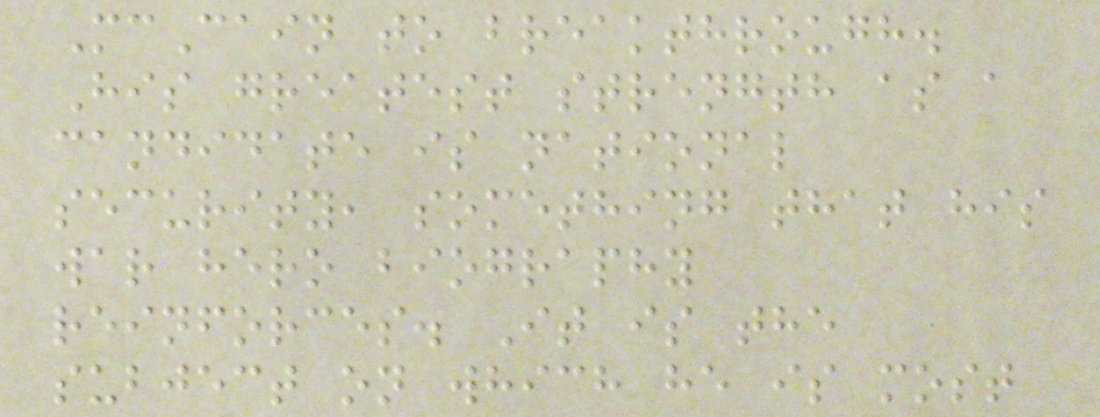McCain to breakthrough.
His greatest strength as a
candidate is national
security, something that his
war hero biography
reinforces. It is the
subject on which he is most
